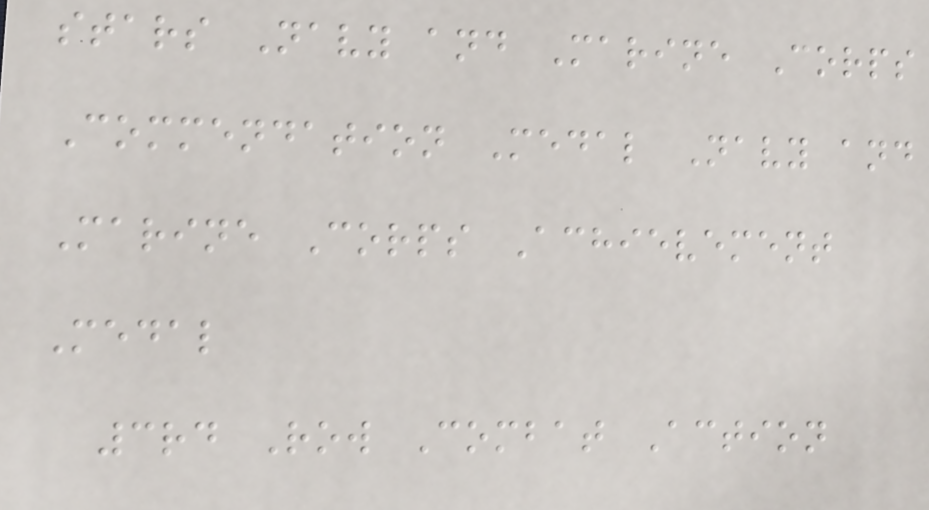stars Navy and Marine Corps
Commendation Medal Navy and
Marine Corps Achievement
Medal
3rd Row Combat Action
